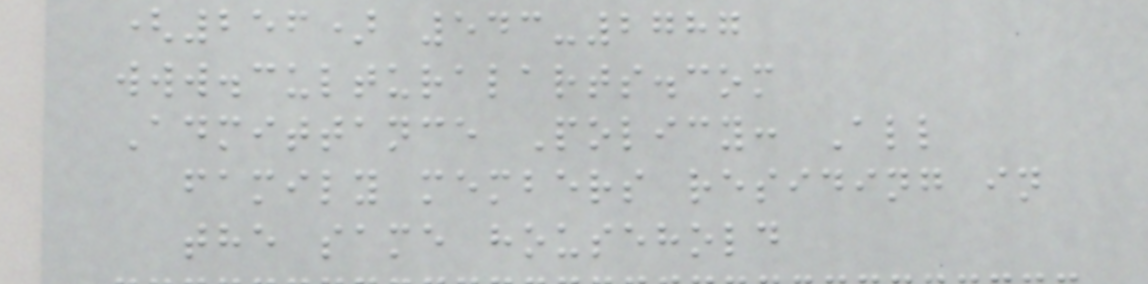(256) 543-2787
www.culturalarts.com
Admittance Policy: All
family members residing in
the same household
